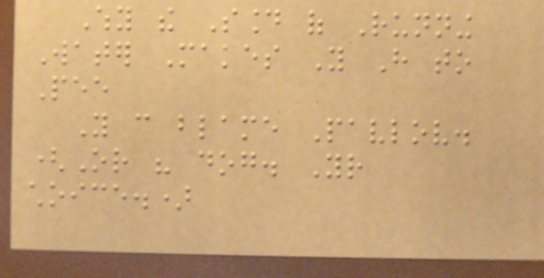Why the Sound of Running
Water Makes You Have to
Pee
You can blame Pavlov.
(Or his dog. Your
choice.)
